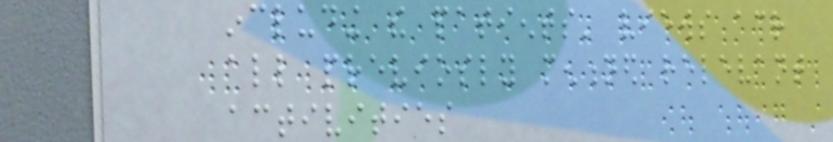including the patients' views across
all previosly mentioned relevant
activities
